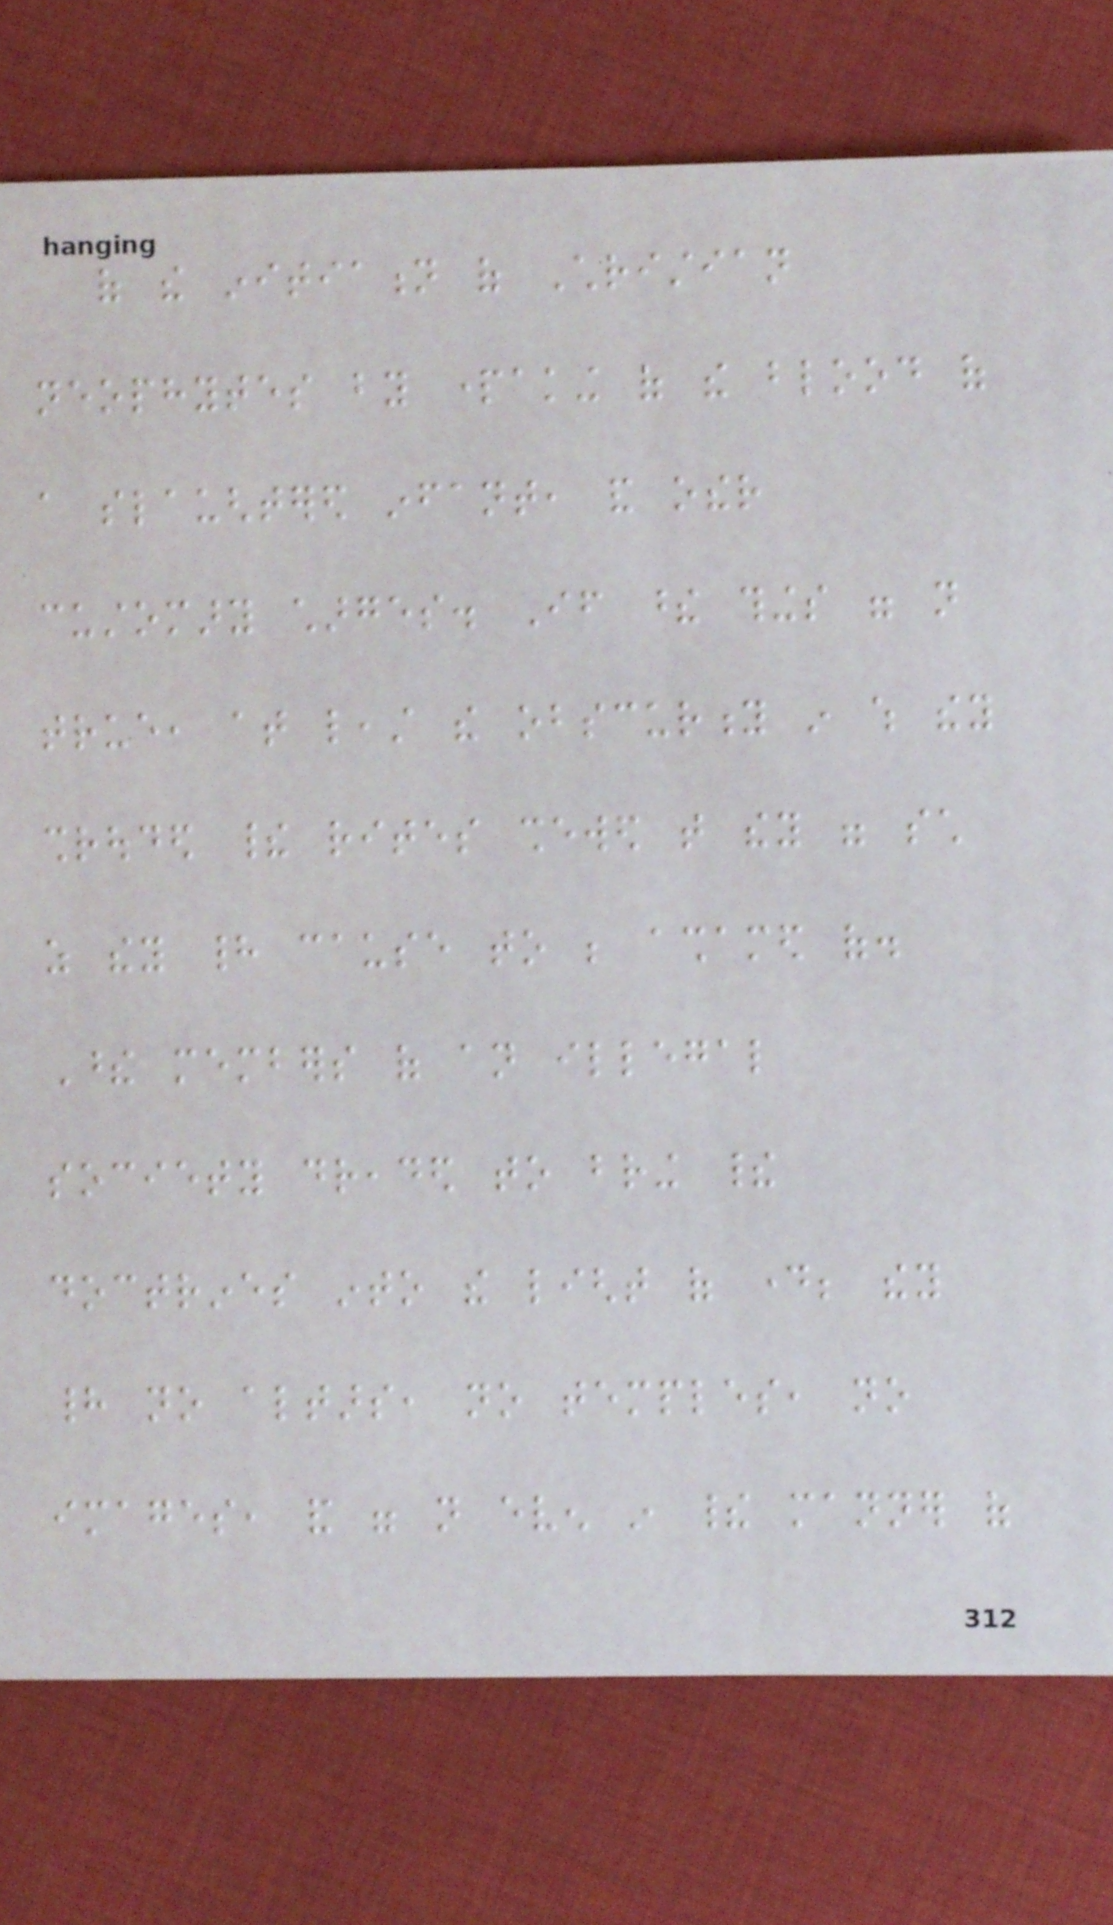of the initiation of Christian
neophytes by partaking of the blood of
a slaughtered infant, and other
customary charges. If these things were not
true, at least the obscurity in which they
shrouded their rites shewed that they were such
as they had cause to be ashamed of.
These members of an illegal
society dreaded to bring their
doctrines into the light of day; they
had no altars, no temples, no
images, and were not even in their manner of
